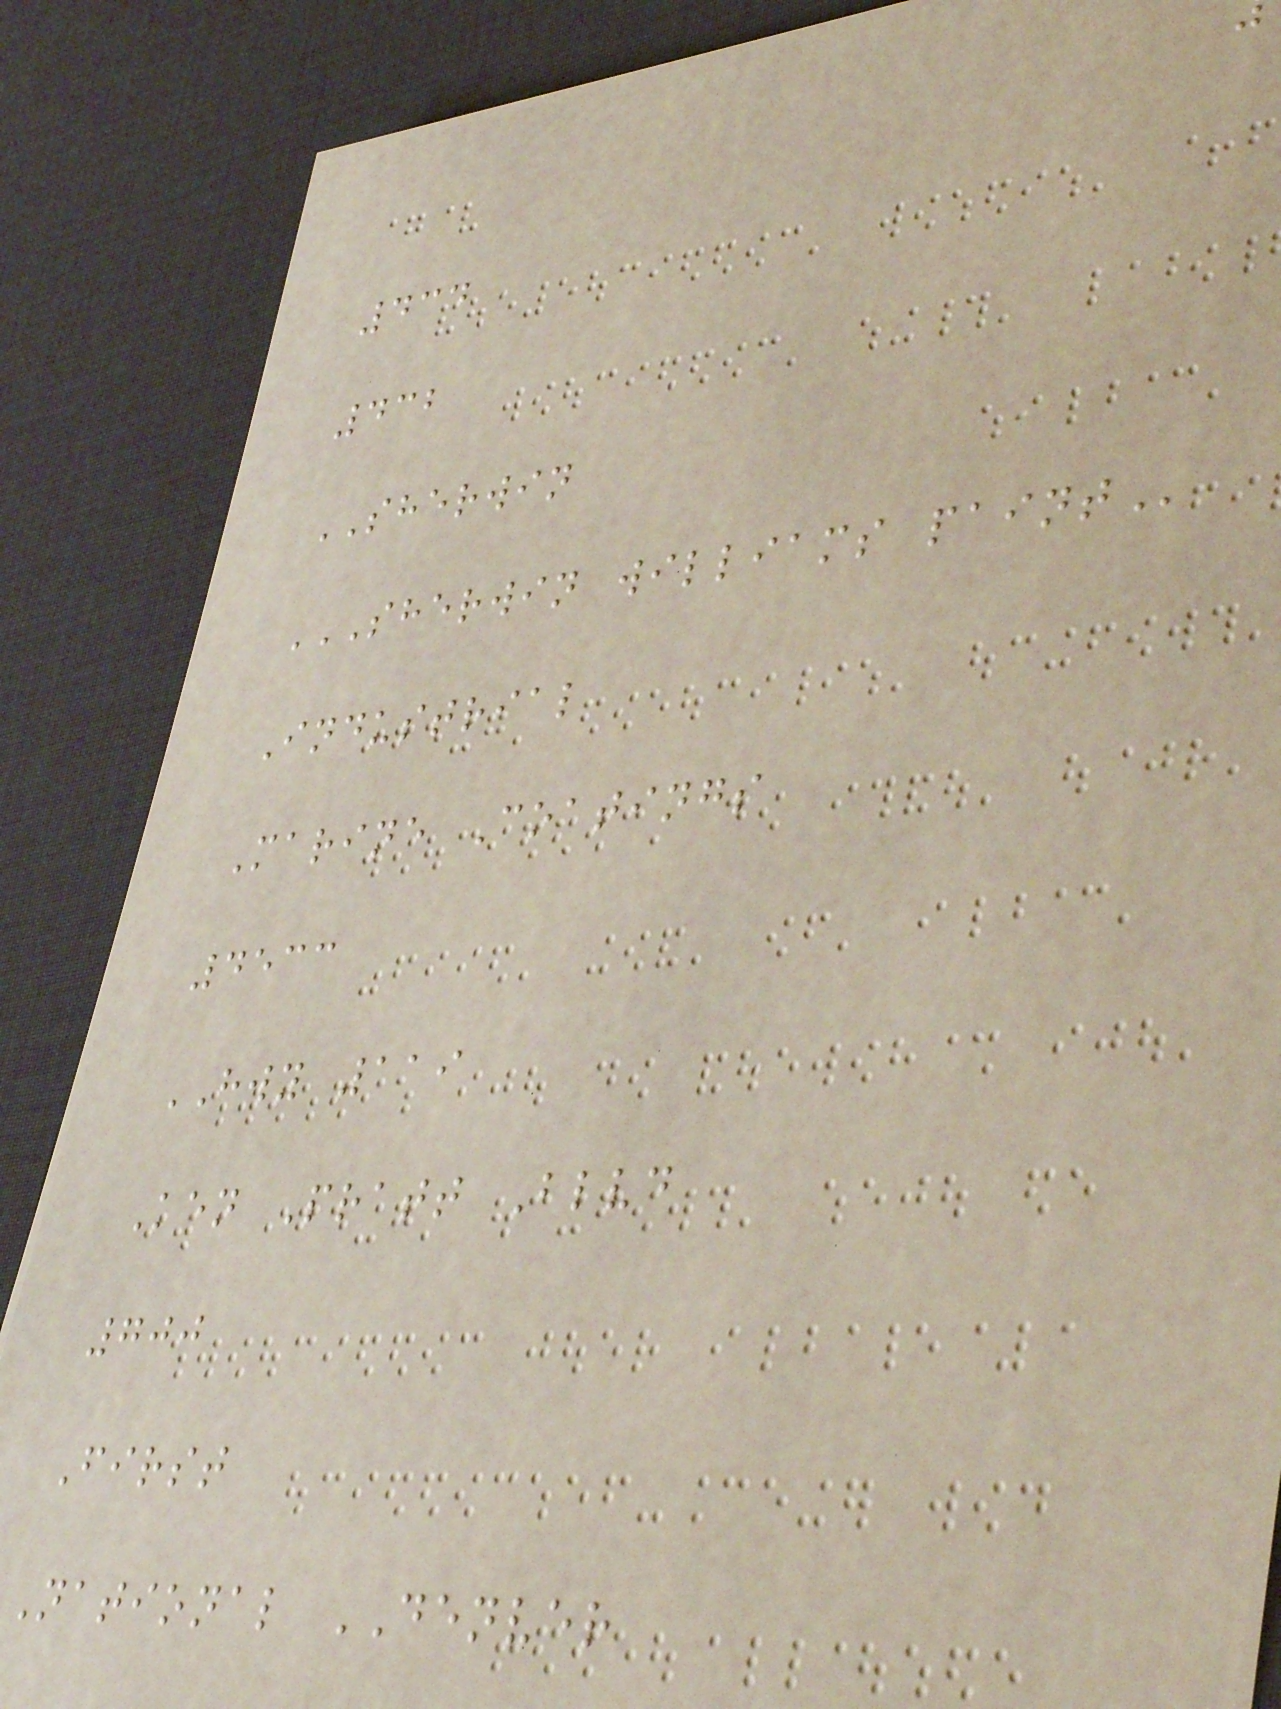434
432
SHERWIN
SHERWIN WILLIAMS PAINT
Industrial
Marine Coatings
4533
HWY 119
Ken Pratt Blvd
700
First
National DENVER
